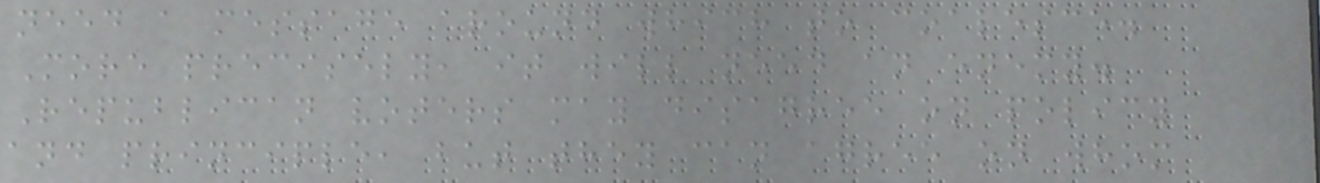need a message around which to coalesce.
More precisely, it will need an enemy.
Republican voters may disagree on policy
and principle, but they can agree on whom
